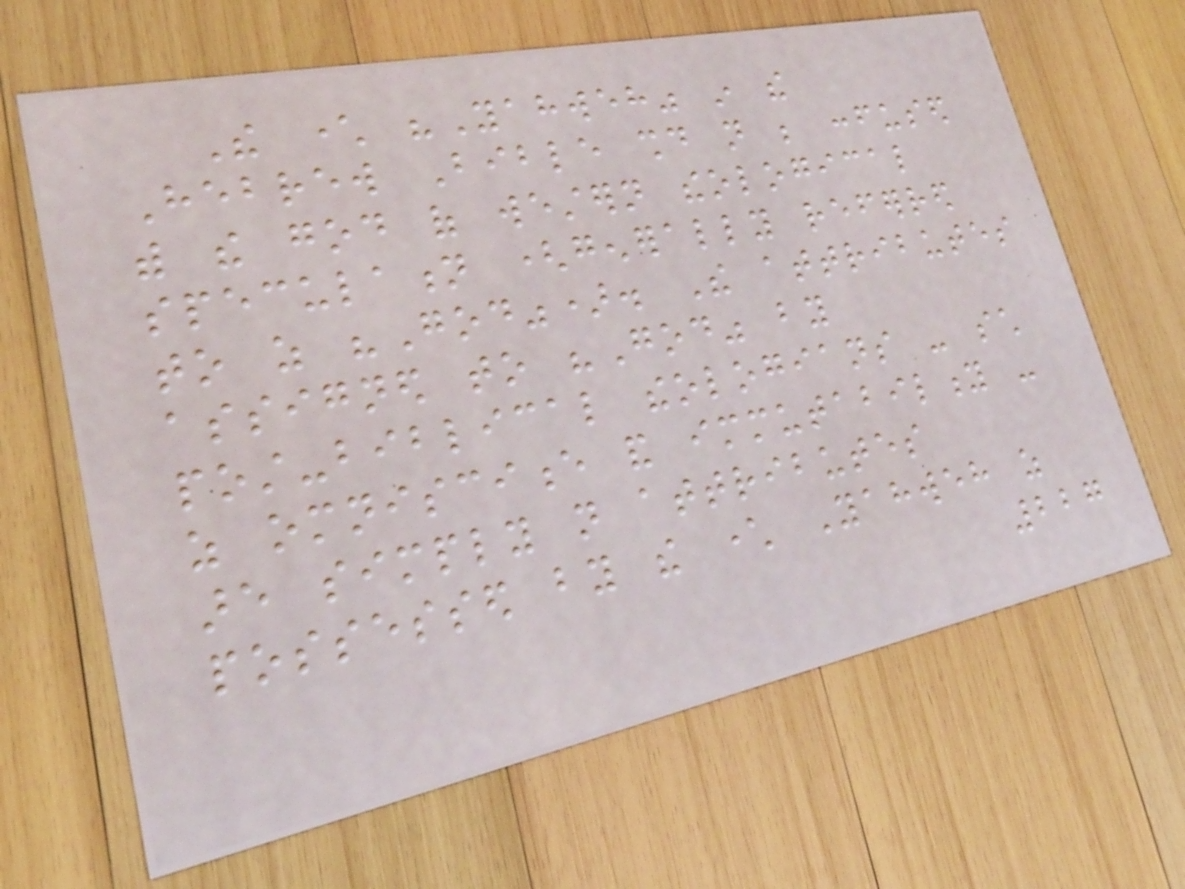The character "Yahweh" in the
Hebrew Bible should not be confused
with the god of western theological
speculation (generally referred
to as "God"). The attributes
assigned to "God" by
post-biblical theologians - such
as omniscience and immutability -
are simply not attributes
possessed by the character Yahweh as
227
